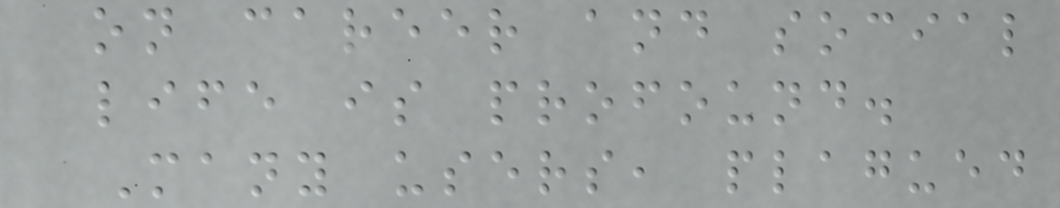on career and social
life is profound.
Many users, plagued
